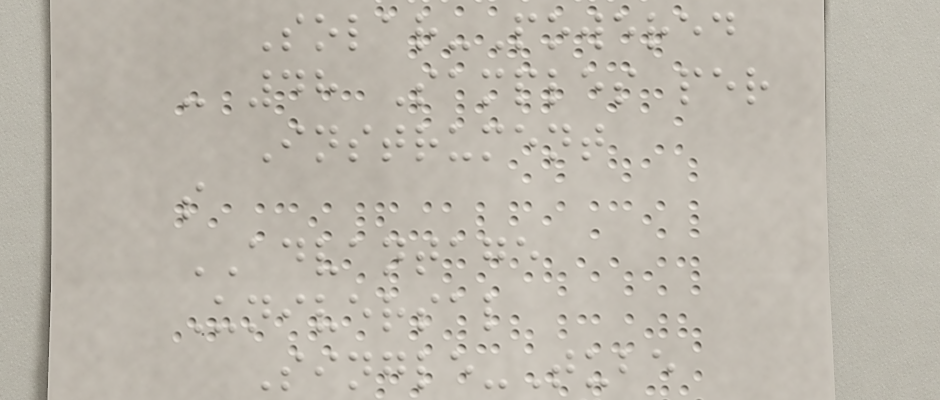Solar-Powered
- 48 Samples per
Instrument
s
ADVANTAGE
Universal
Single-Tube
